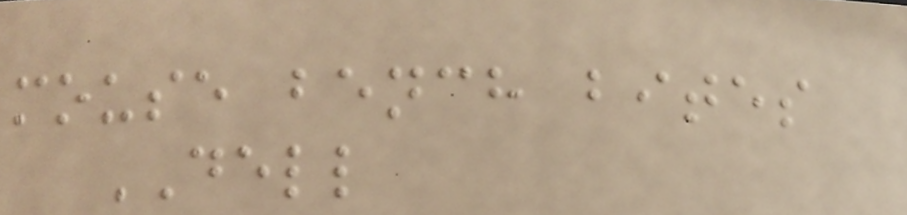mouse bench bites
DELL
